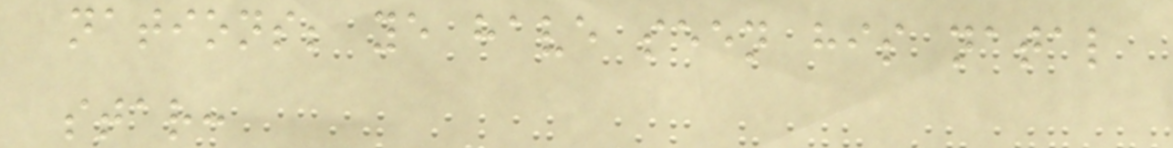nations; ye have seen his natal
star:
